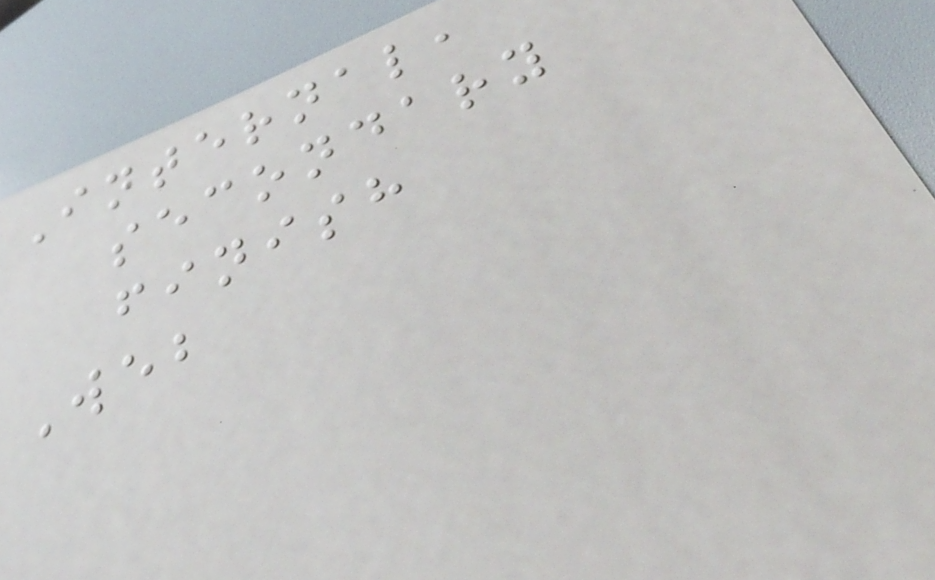Internal,
secondary
finish
Web
